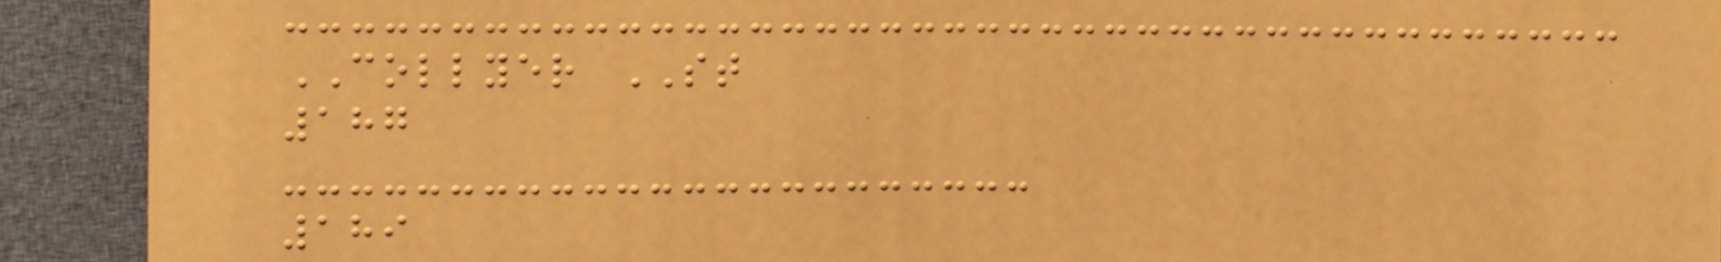COLLYER ST
187
189
